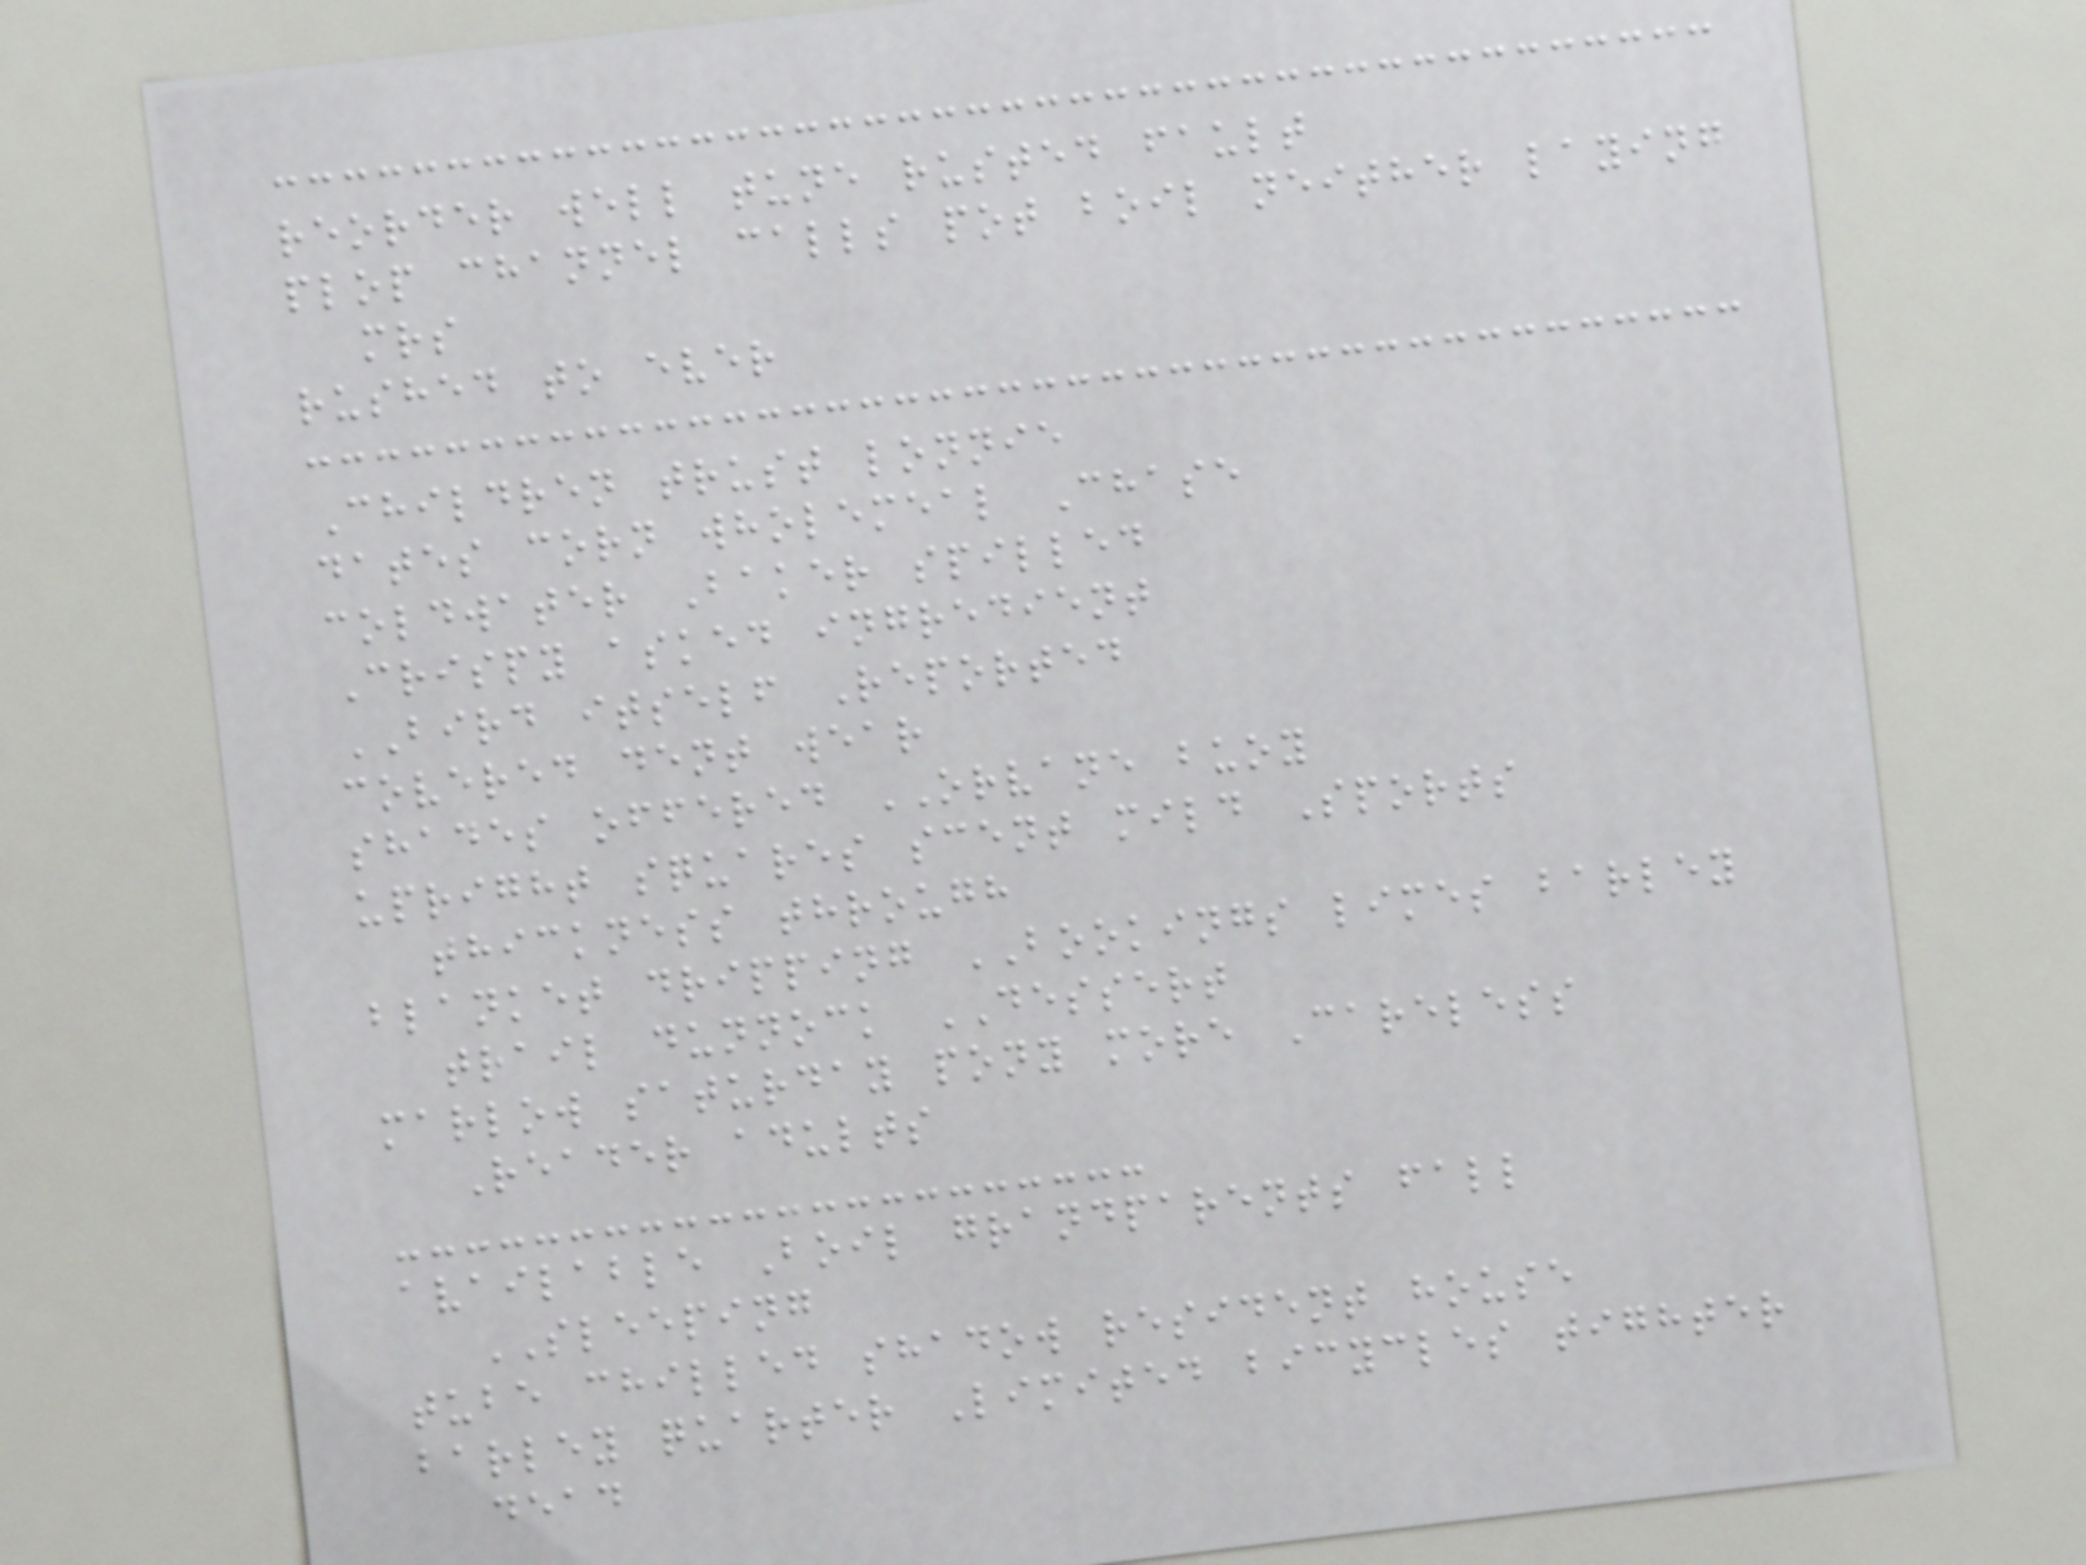reorder well tune rusted fault
plop channel calls pot boil neither laying
mrs
rushed to ever
Children trust lonnie
dates corn wholemeal Chase
coldwater Baker spilled
Crispy asked ingredient
BIRD itself Reported
covered dent wear
shades offered ORVANE buoy
upright squares scent mild Sports
thickness through
blanket dripping BOOKINGS limes barley
trail dunnock DESSERT
marlow saturday pony more Careless
Reader adults
available Boil grandparents fall
SLEEPING
tube chilled shadow resident house
barley quarter Limited bicycles tighter
dead
